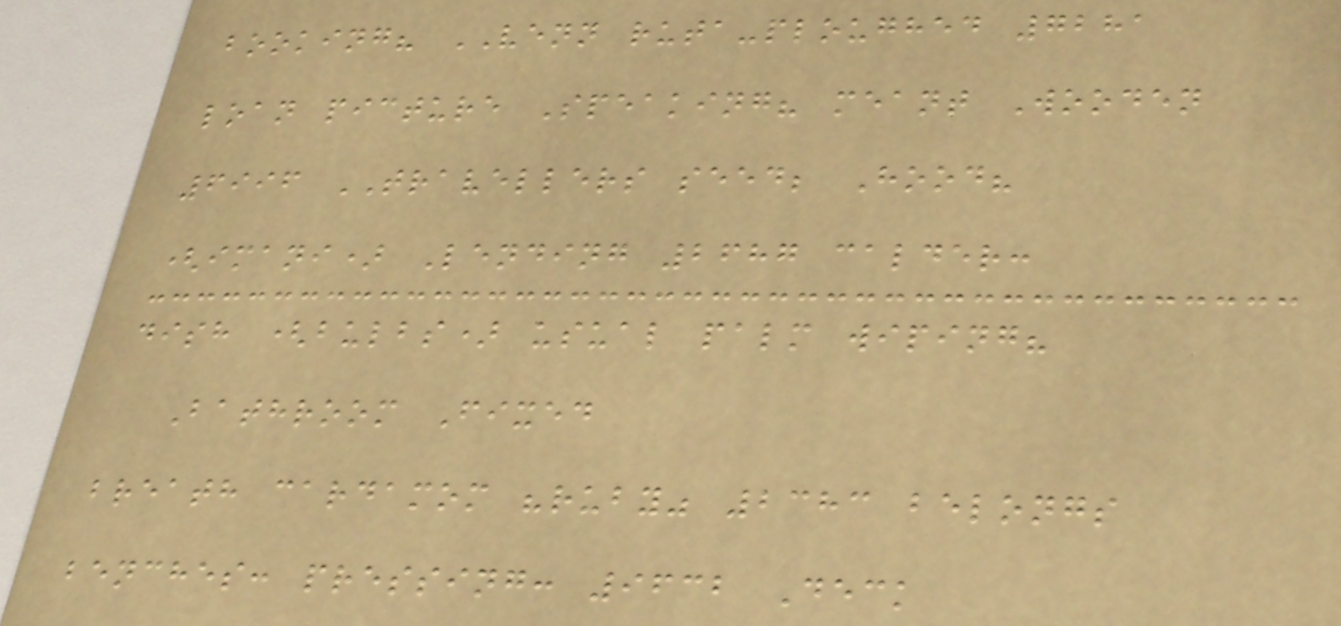booking? VENN ruta-ploughed 7281
loan picture Speaking? meant Wooden
6996 TRAVELLERS seed; Hood?
(imani) Lending 2687 calder:
dish (bulbs) usual palm wiping?
Bathroom Fixed
breath cardamom "ruby" 2383 belongs
benches: pressing: 9632 Deck
